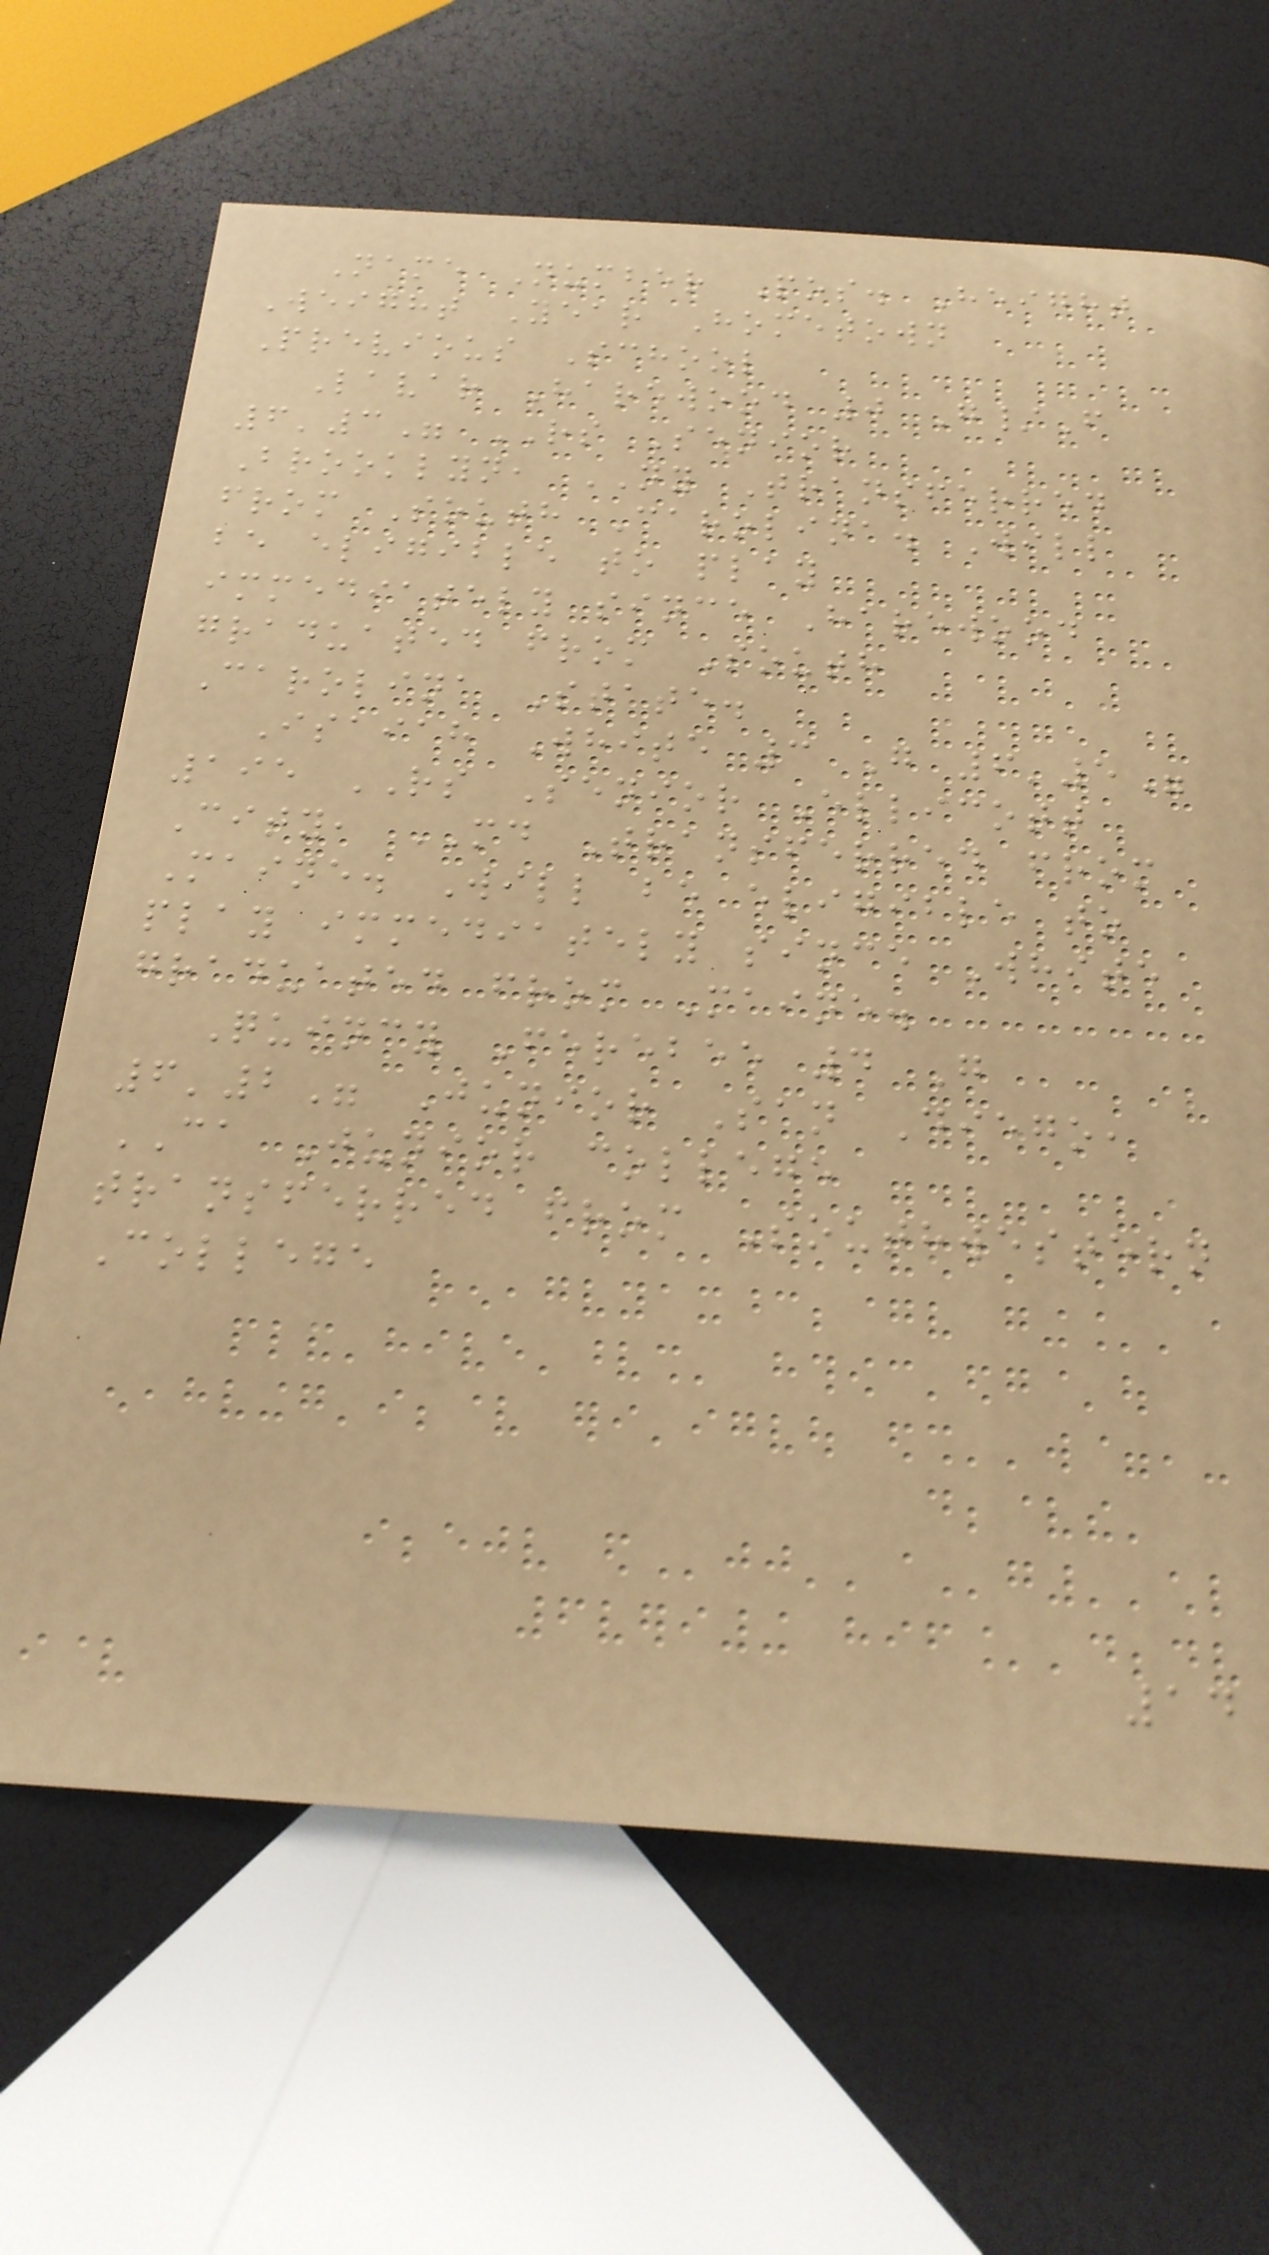Name Number Pos. Height
Weight Year Hometown
Previous School
Lavar Harewood 0 G/F
6'3" RS Senior
Brooklyn, NY Transferred
from South Carolina. Will
be eligible to play
immediately since Harewood
graduated from South
Carolina State.
Isaiah White 3 G 6'5"
195 RS Senior Ellicott
City, MD Transferred from
Maine. Will be eligible to
play immediately since White
graduated from Maine.
Quincy Ferebee 4 G
6'2" Junior San Diego,
CA Junior college
transferred from Southwestern
College
14
